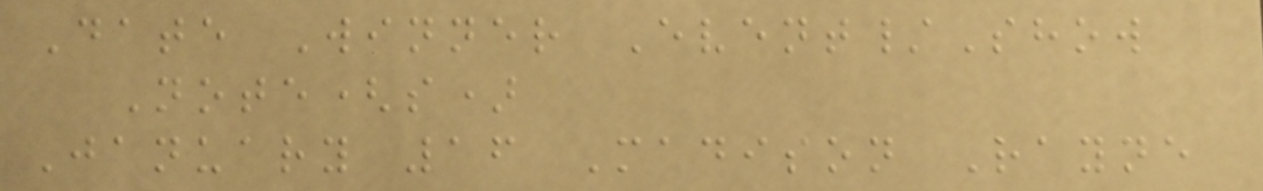Date Winner Event/Show
Note(s)
January 16 Madison Rayne
